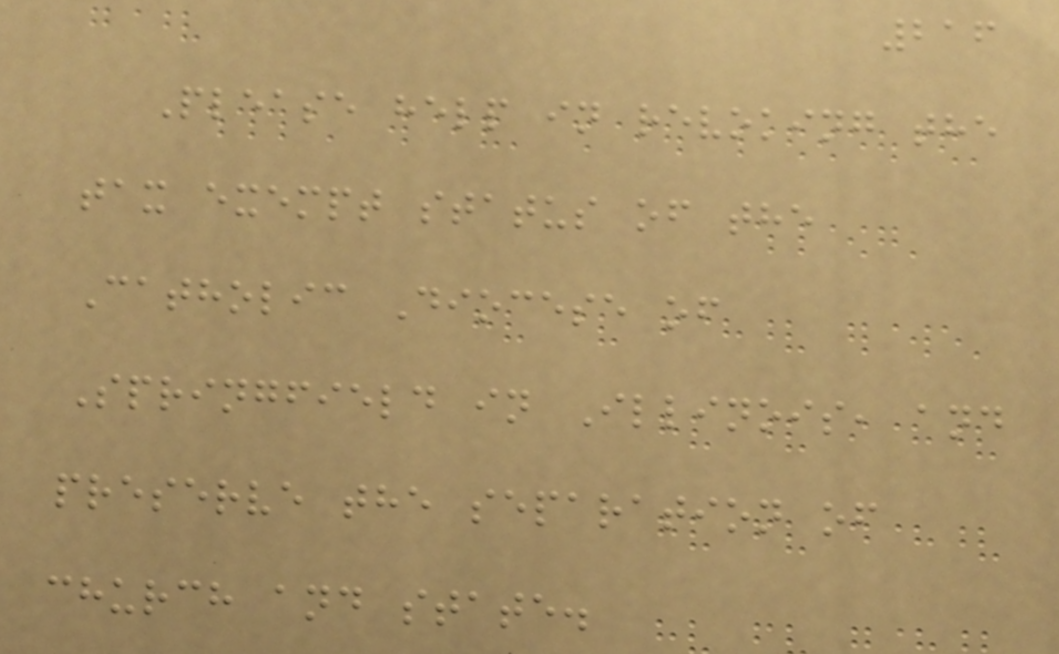216
Please help in revoking the
tax exempt status of the
Catholic Diocese of
Springfield in Illinois, and
preserve the separation of
church and state.
